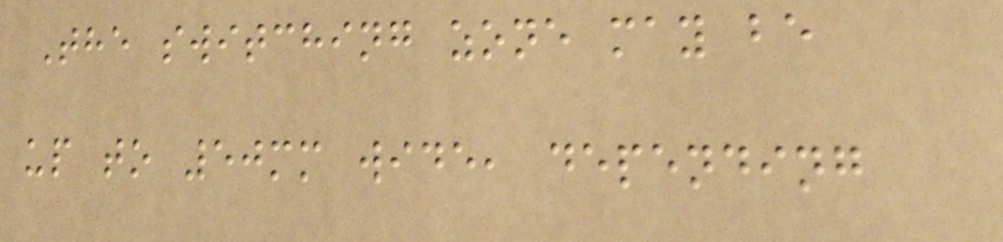The switching zone may be
up to 50mm wide, depending
